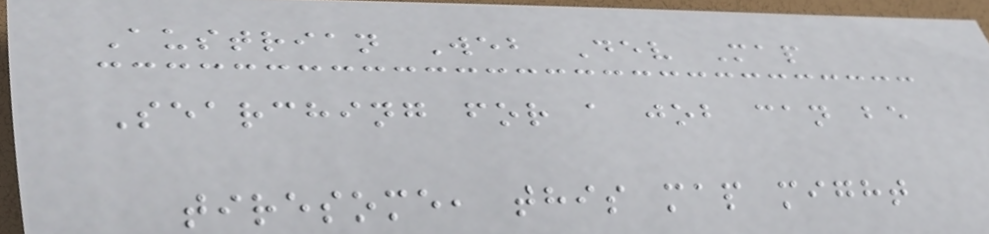Austrian Web Dev Map
Searching for a job can be
tiresome, this map might
